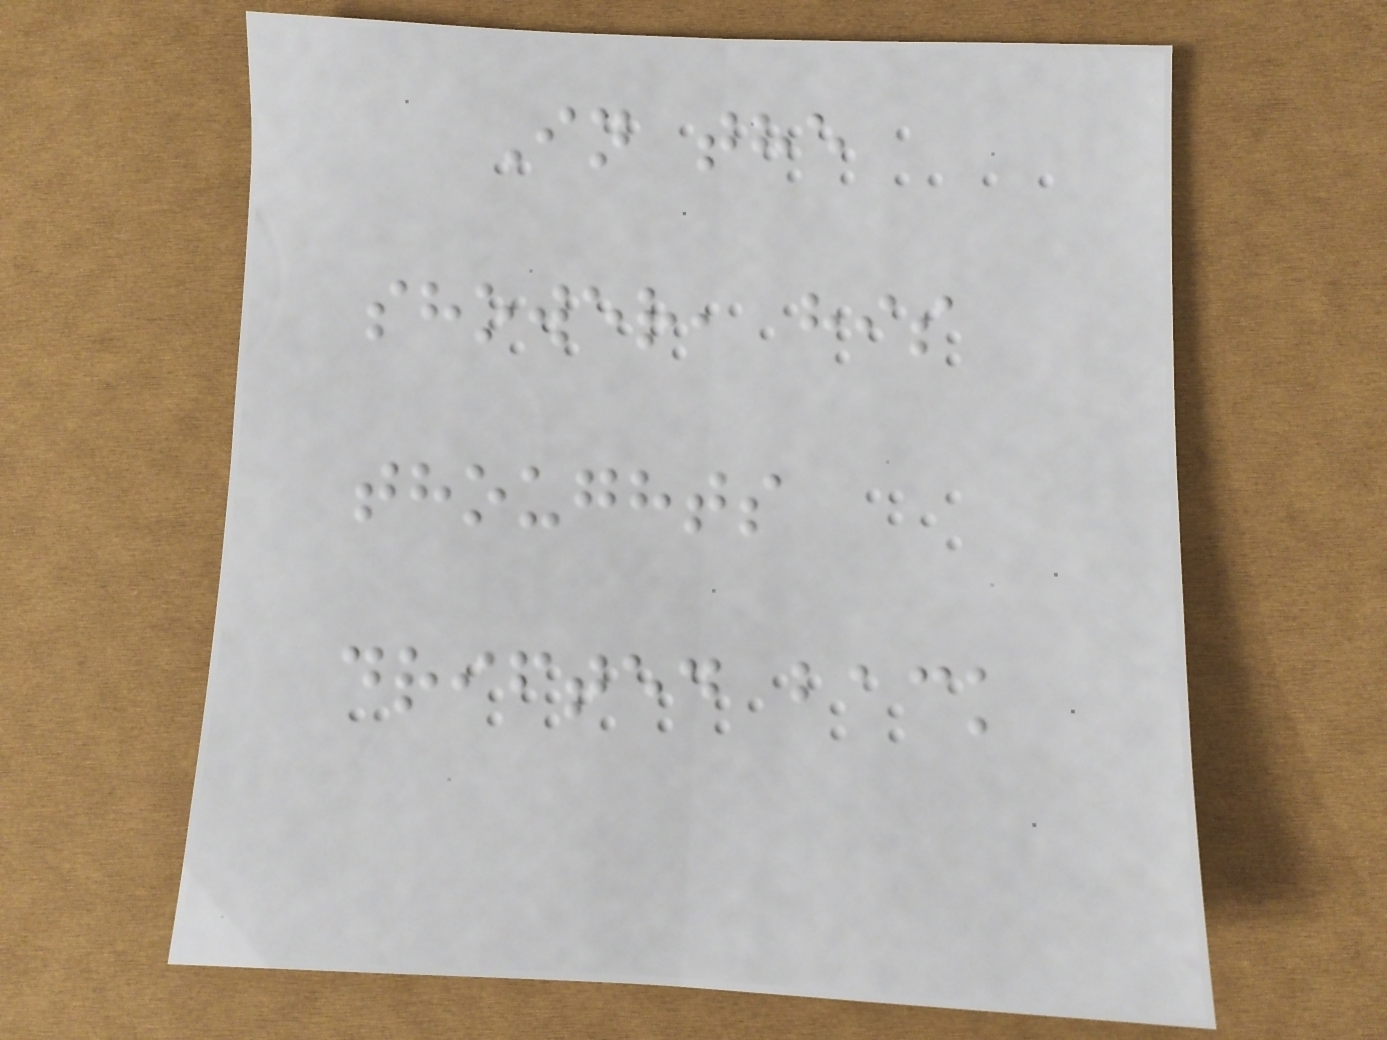In the
shower, his
thoughts
drifted back
